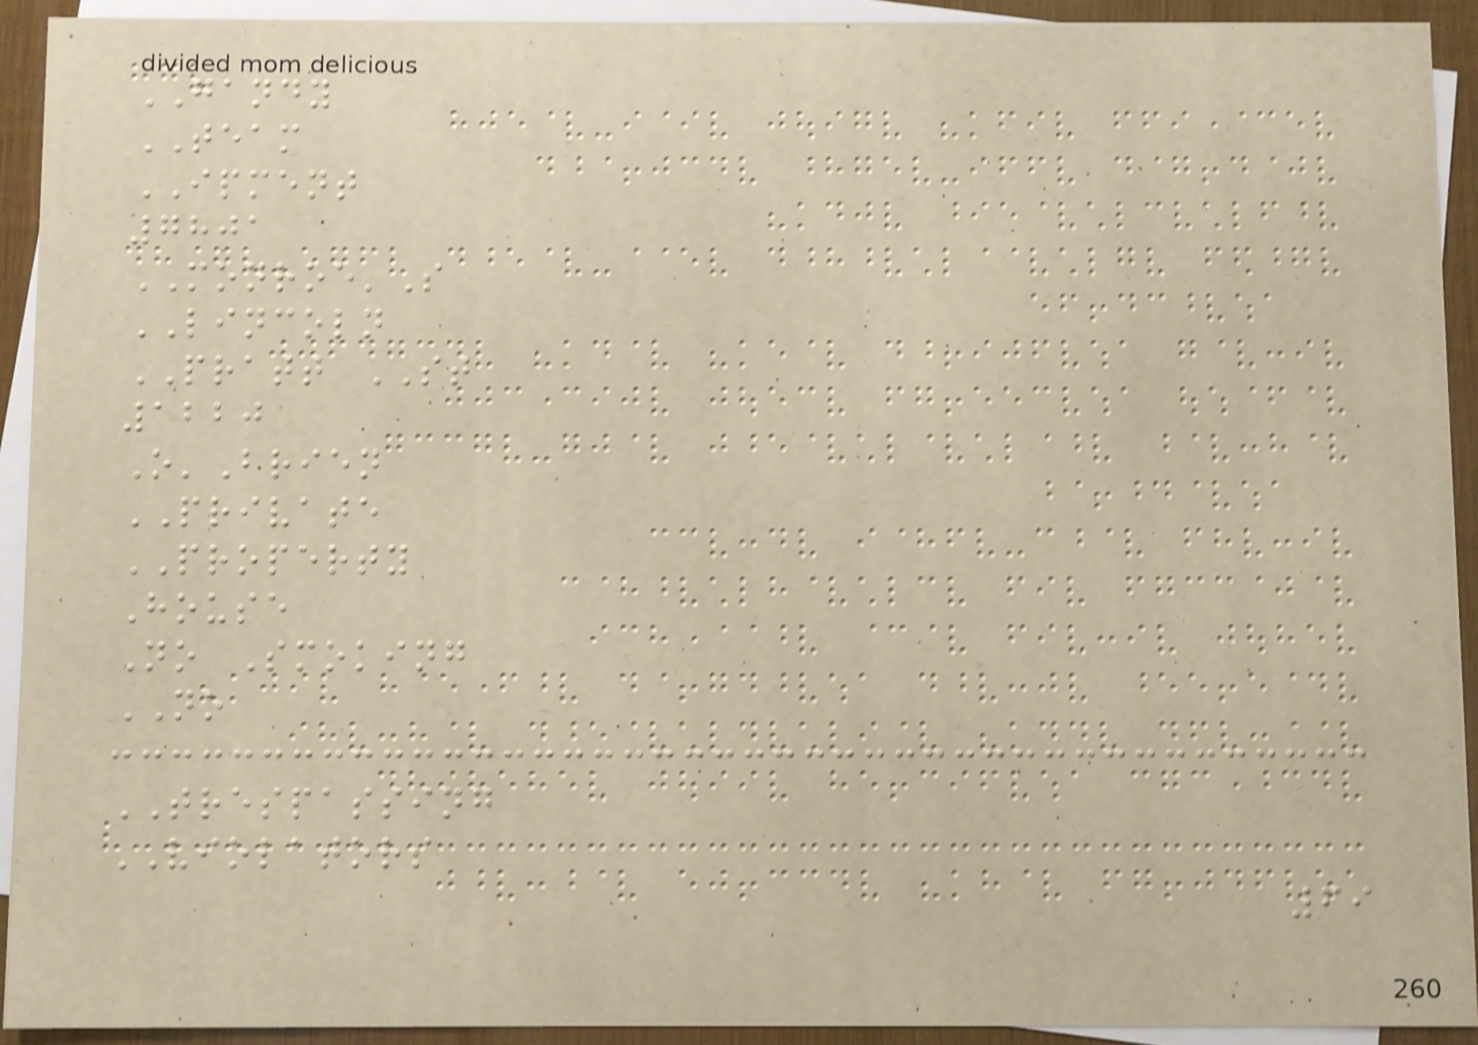GANDY
TEAM
IPMENT
7801
MONROE'S
LINCOLN
PRATT ST
1220
O'Brien
PRIVATE
PROPERTY
House
No Smoking
NO
TRESPASSING
VIOLATORS
69
